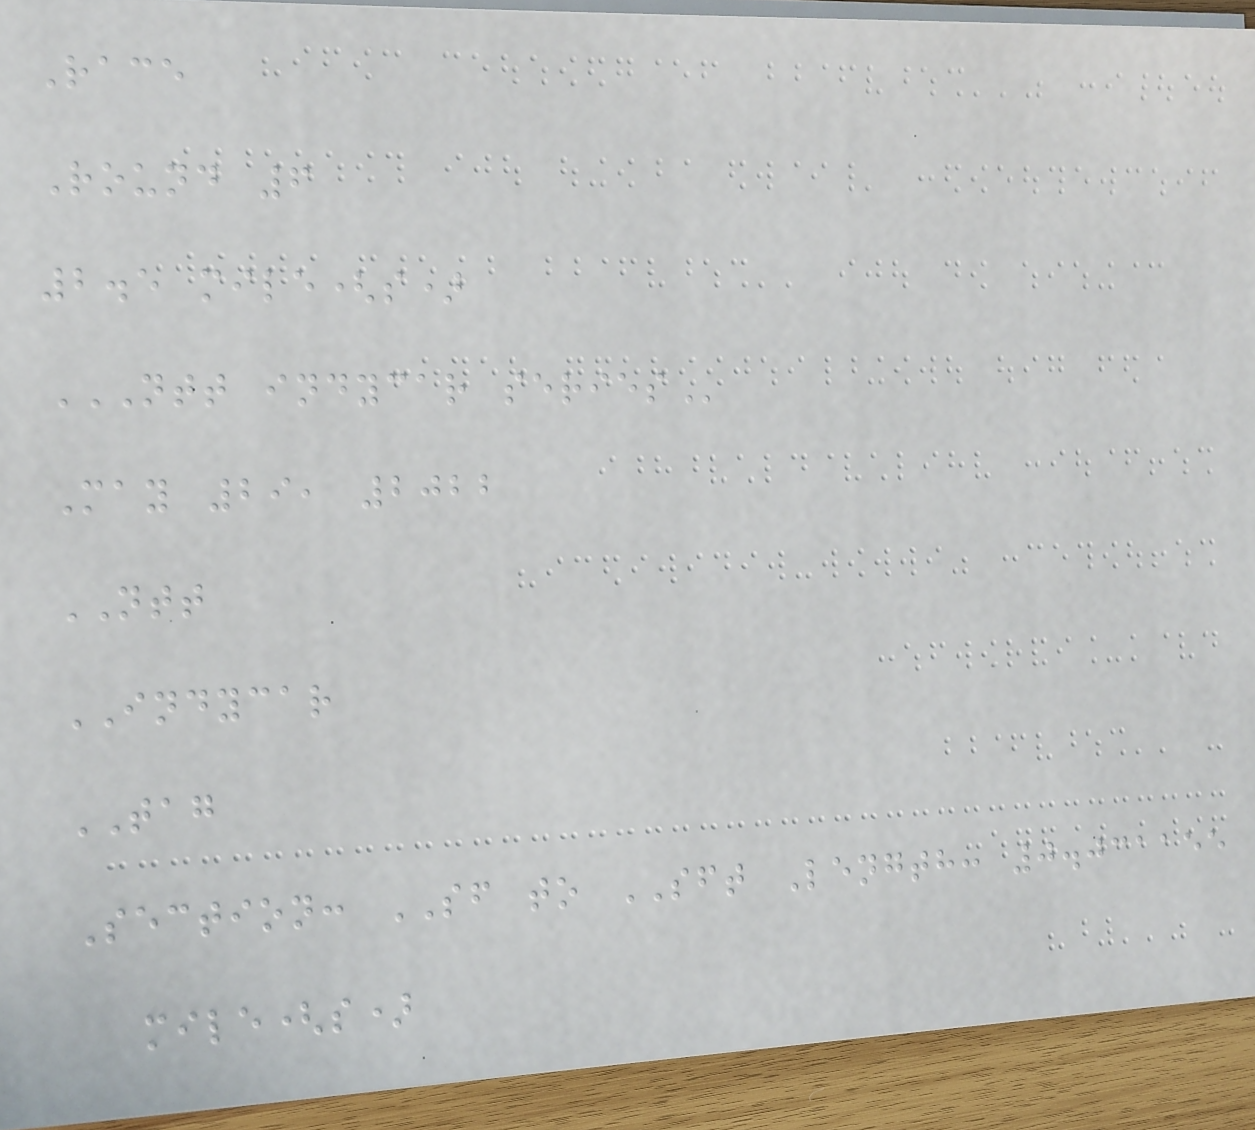Race
Round 6
2.5 mile(s)
NTT INDYCAR SERIES
May 29, 2022
NTT
INDYCAR
TAG
Section: SF to SFT Length: 0.031155
mile(s)
